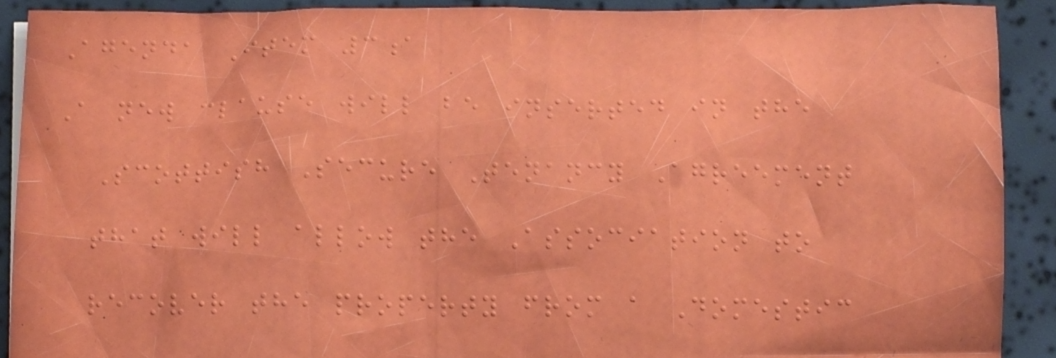Agenda Item 3a
A new clause will be inserted in the
Scottish Secure Tenancy Agreement
that will allow the Association to
recover the property from a Domestic
